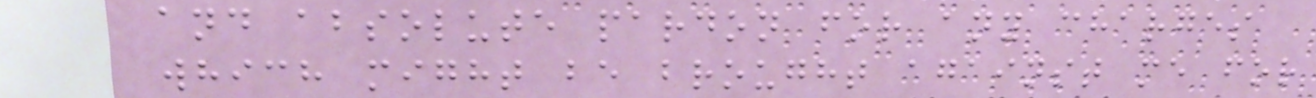and absolute pardon for any charges
which might be brought against me for
